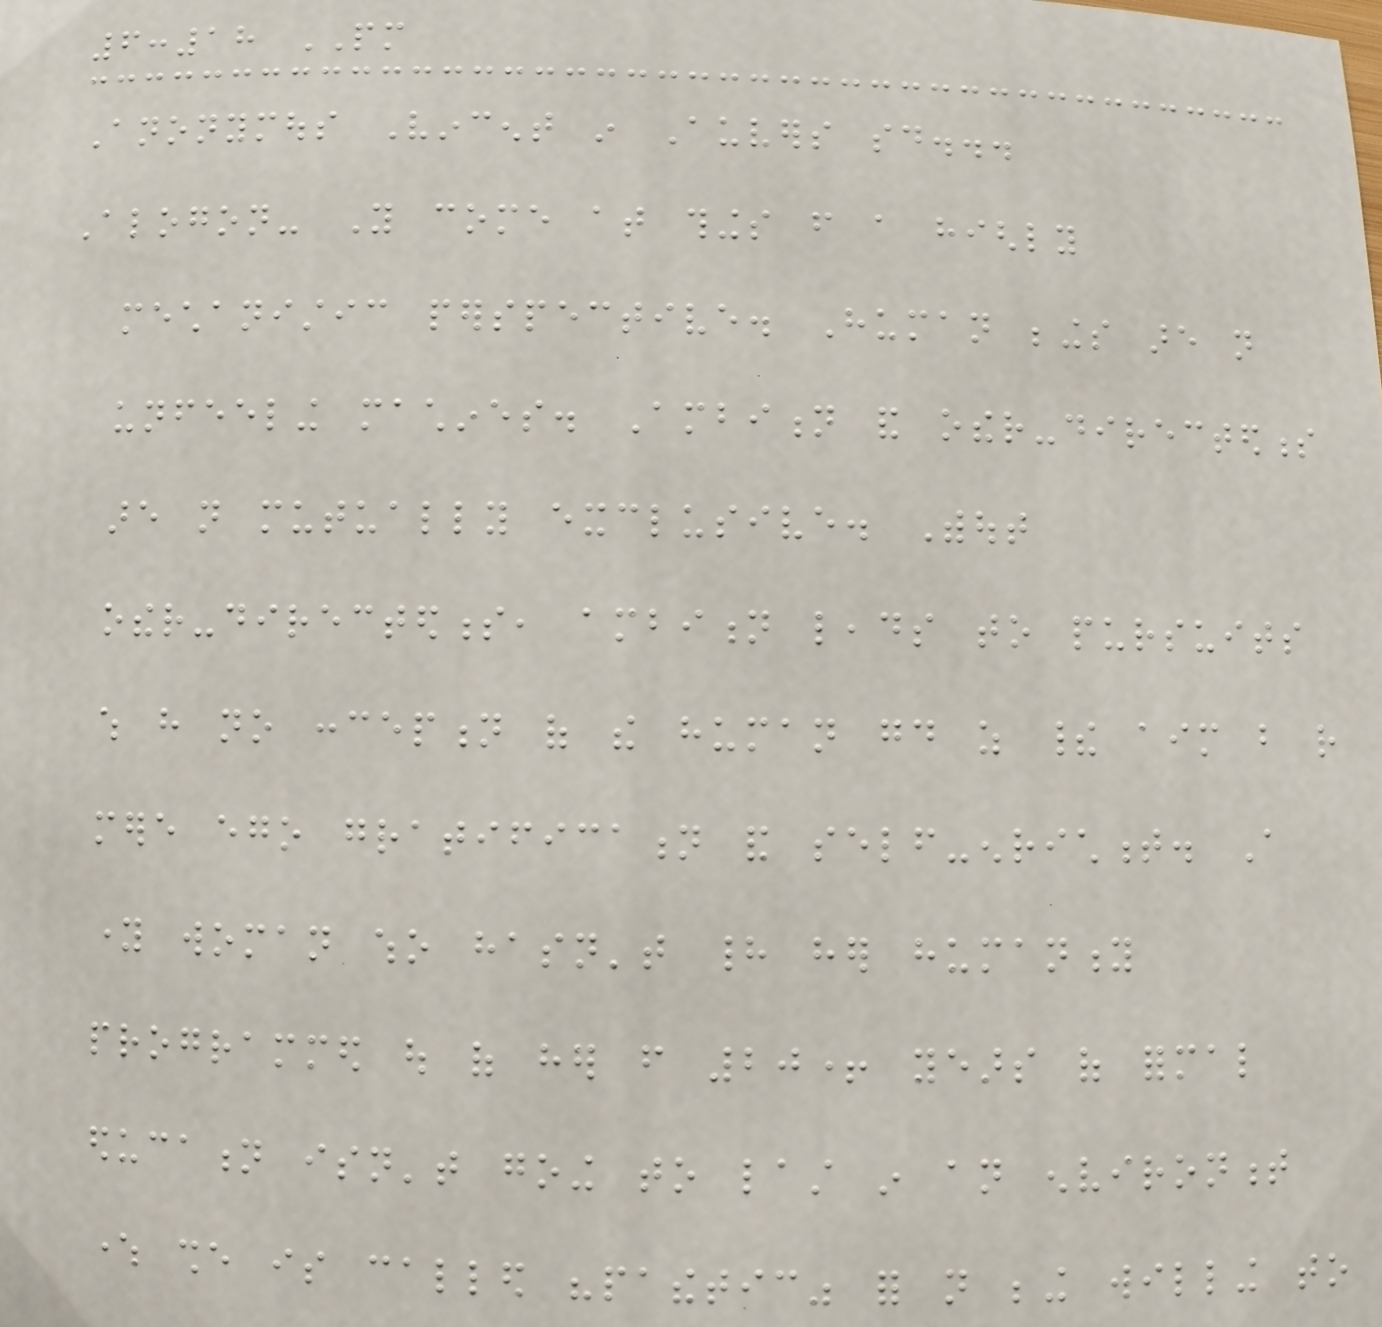6:18 PM
Anonymous Vincent in Auvers said...
Alogon- You come at things from a highly
mechanistic perspective. Human beings are not
unfeeling machines. Ambition and other-directedness
are not mutually exclusive. Without
other-directedness, ambition leads to pursuits
which have no conception of the human good as their aim but rather
mere ego gratification and self-enrichment. A
young woman who hasn't had her humanity
programmed out of her from 20+ years of formal
education isn't going to last in an environment
where she is called "pathetic" for not being willing to
